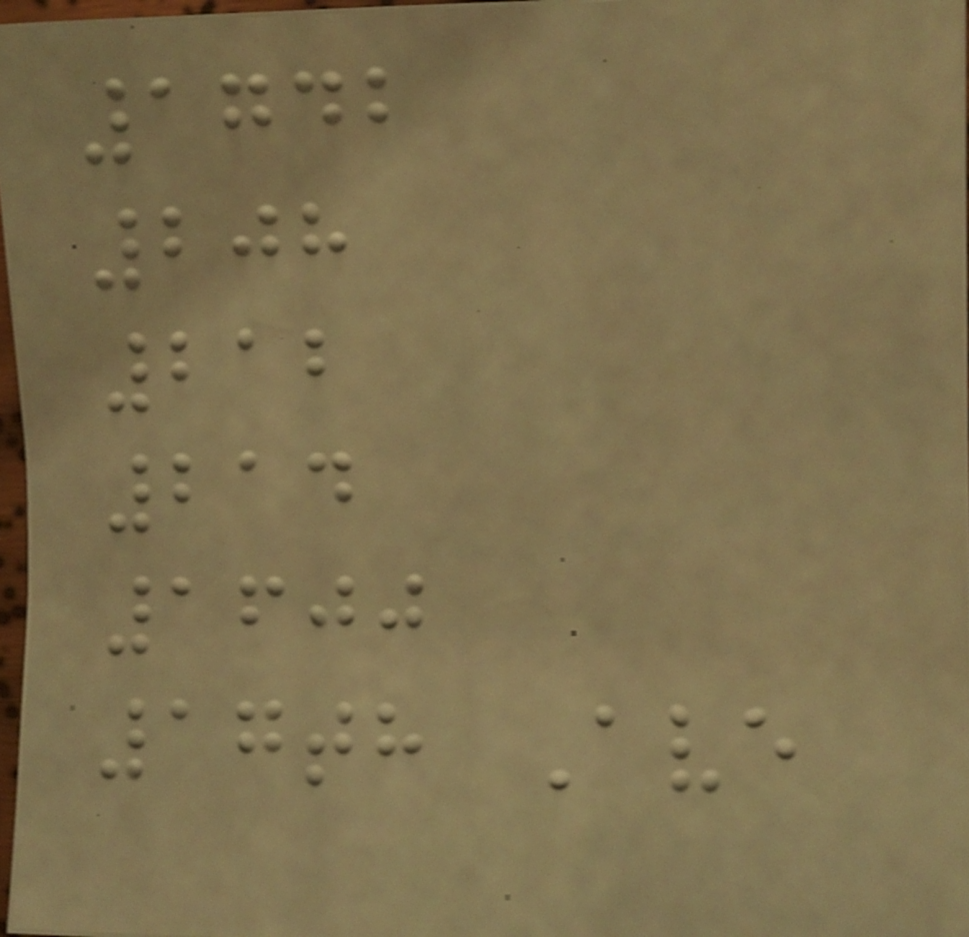1742
208
212
214
1600
17th Ave
